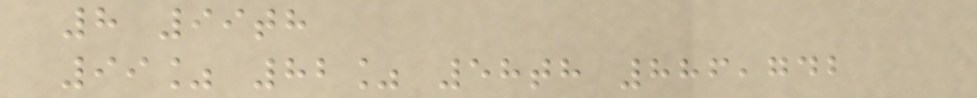8 99th
99% 82% 58th 886,742
